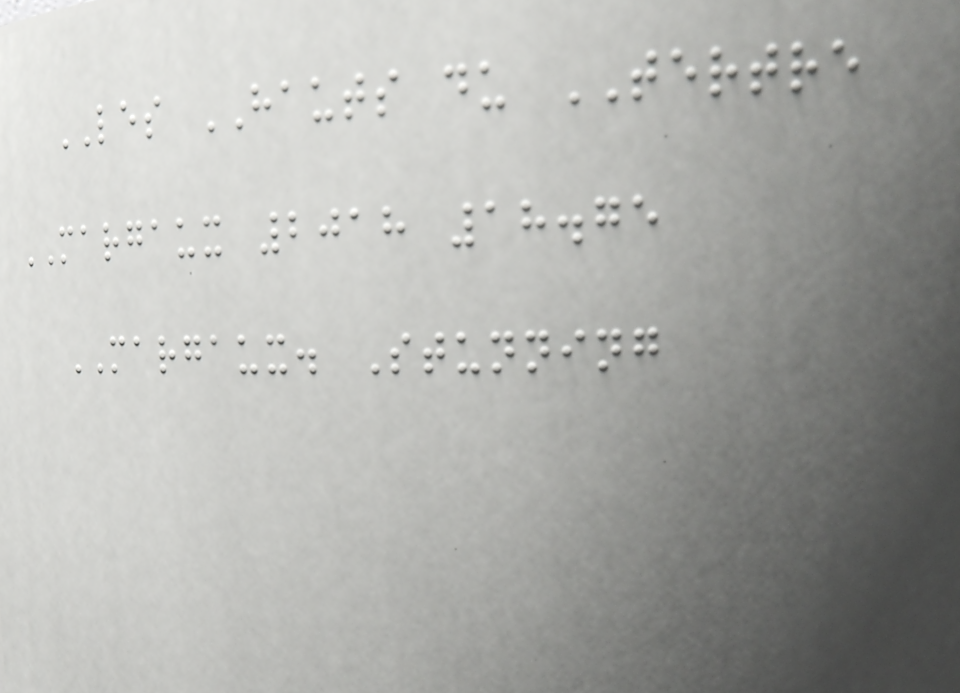LES HAUTS du TERTRE
MARGAUX 2018 18.75
MARGAUX. Stunning
